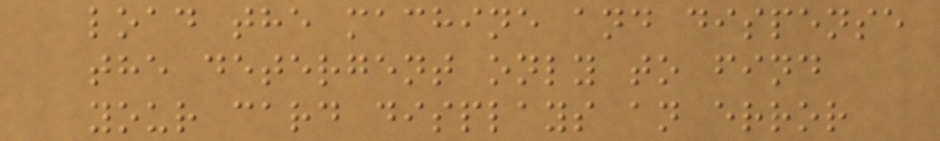load the machine and dispense
the detergent only to find
your card displays an error
